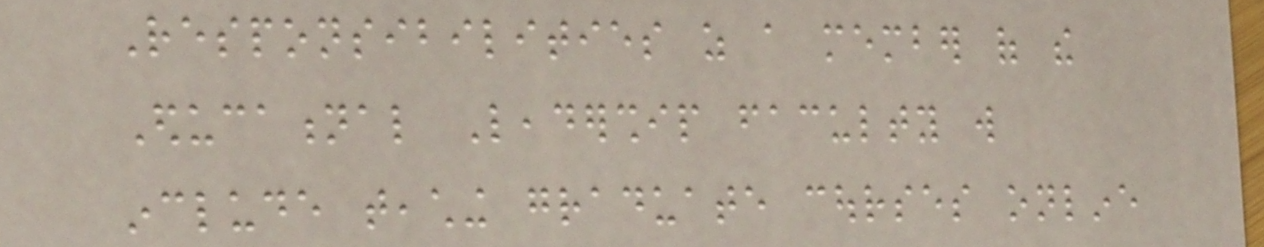Responsibilities as a member of the
Educational Leadership faculty will
include teaching graduate courses online
